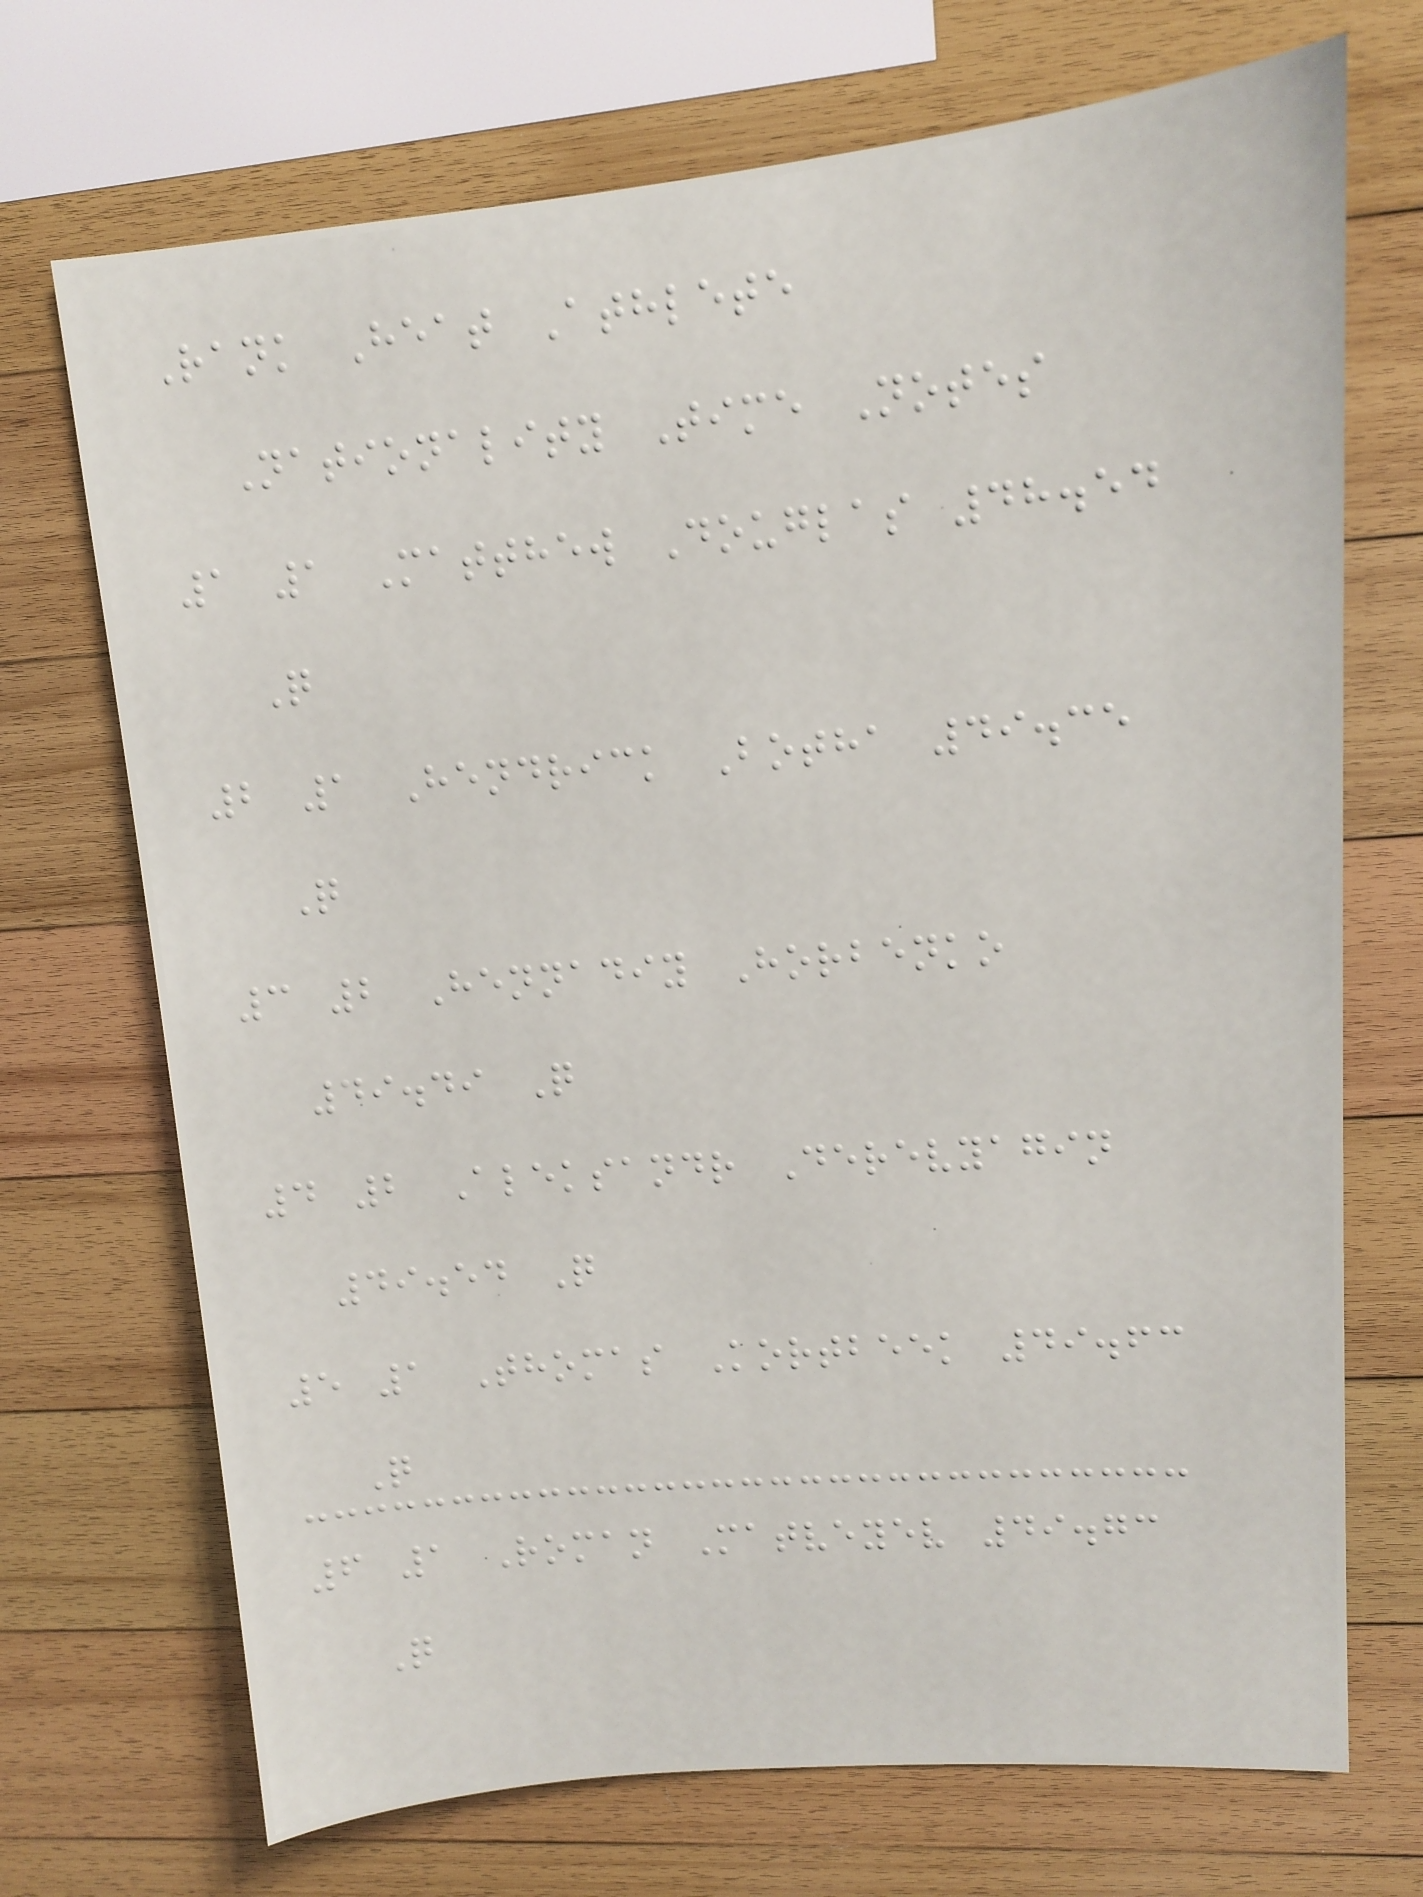Rank Heat Athlete
Nationality Time Notes
1 1 Matthew Douglas 48.54
Q
2 1 Hendrick Botha 49.35
Q
3 2 Hennadiy Horbenko
49.49 Q
4 2 Aleksandr Derevyagin
49.54 Q
5 1 Thomas Kortbeek 49.63
Q
6 1 Roman Matveyev 49.73
Q
